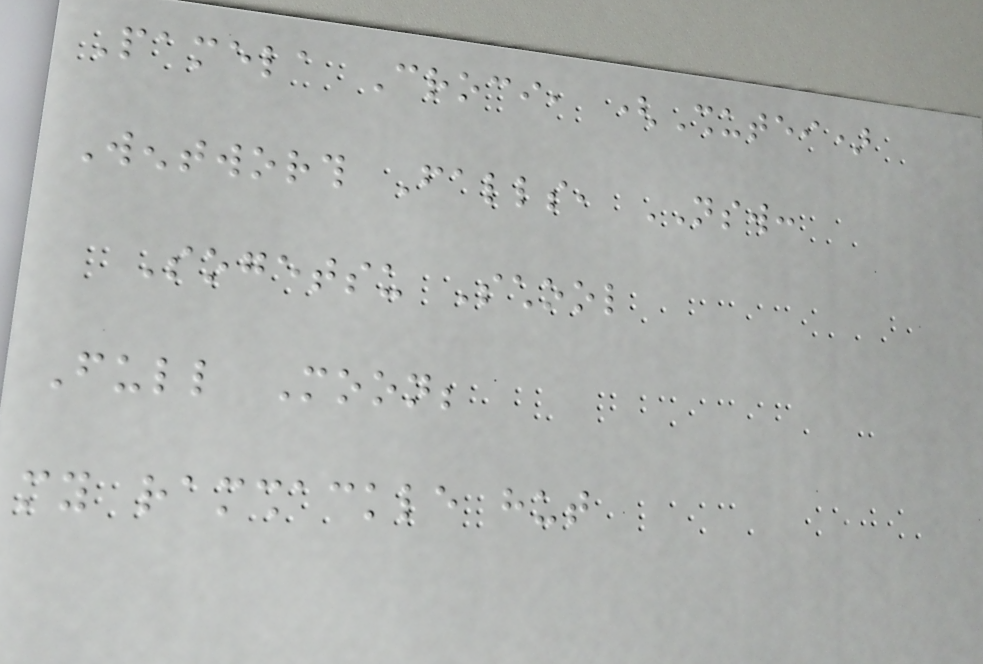Pamela Croci, (Shutei)
Wentworth Falls, NSW:
Sogetsu School
Full Moon;
my ramshackle hut
